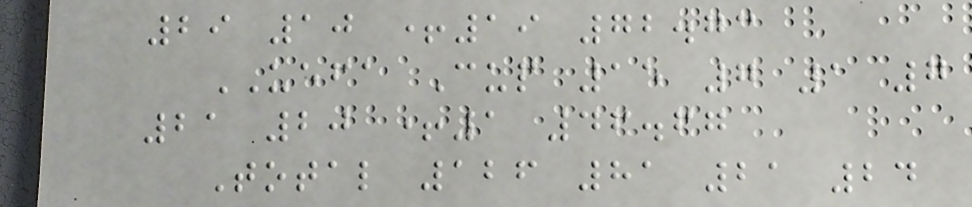29 10 +19 72.73
UEFA Cup 15 7 1 7
21 20 +1 46.67
Total 126 81 21 24
